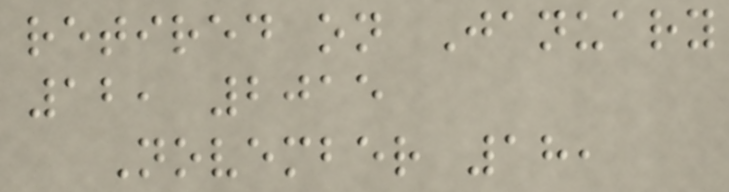retired on January
12, 2015
November 18,
